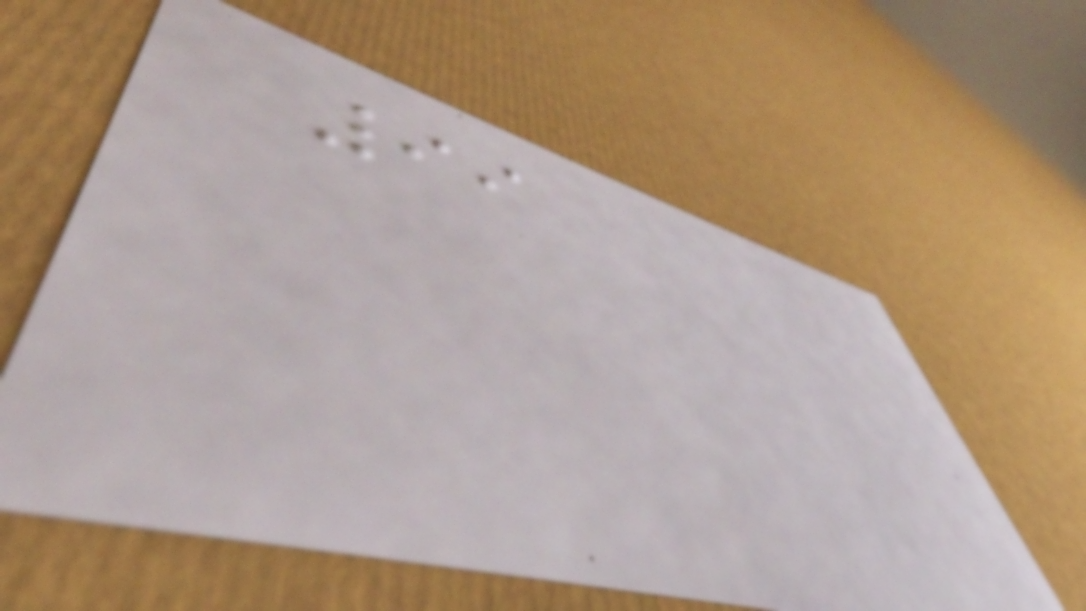99
